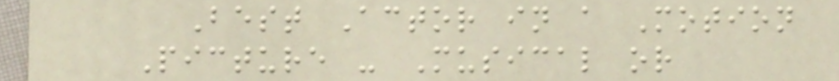Best Actor in a Motion
Picture - Musical or
